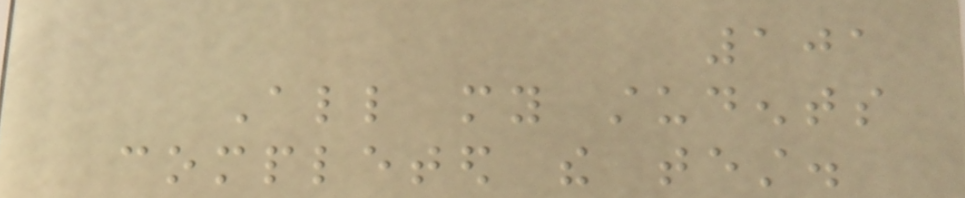101
All my students
completed the test.
